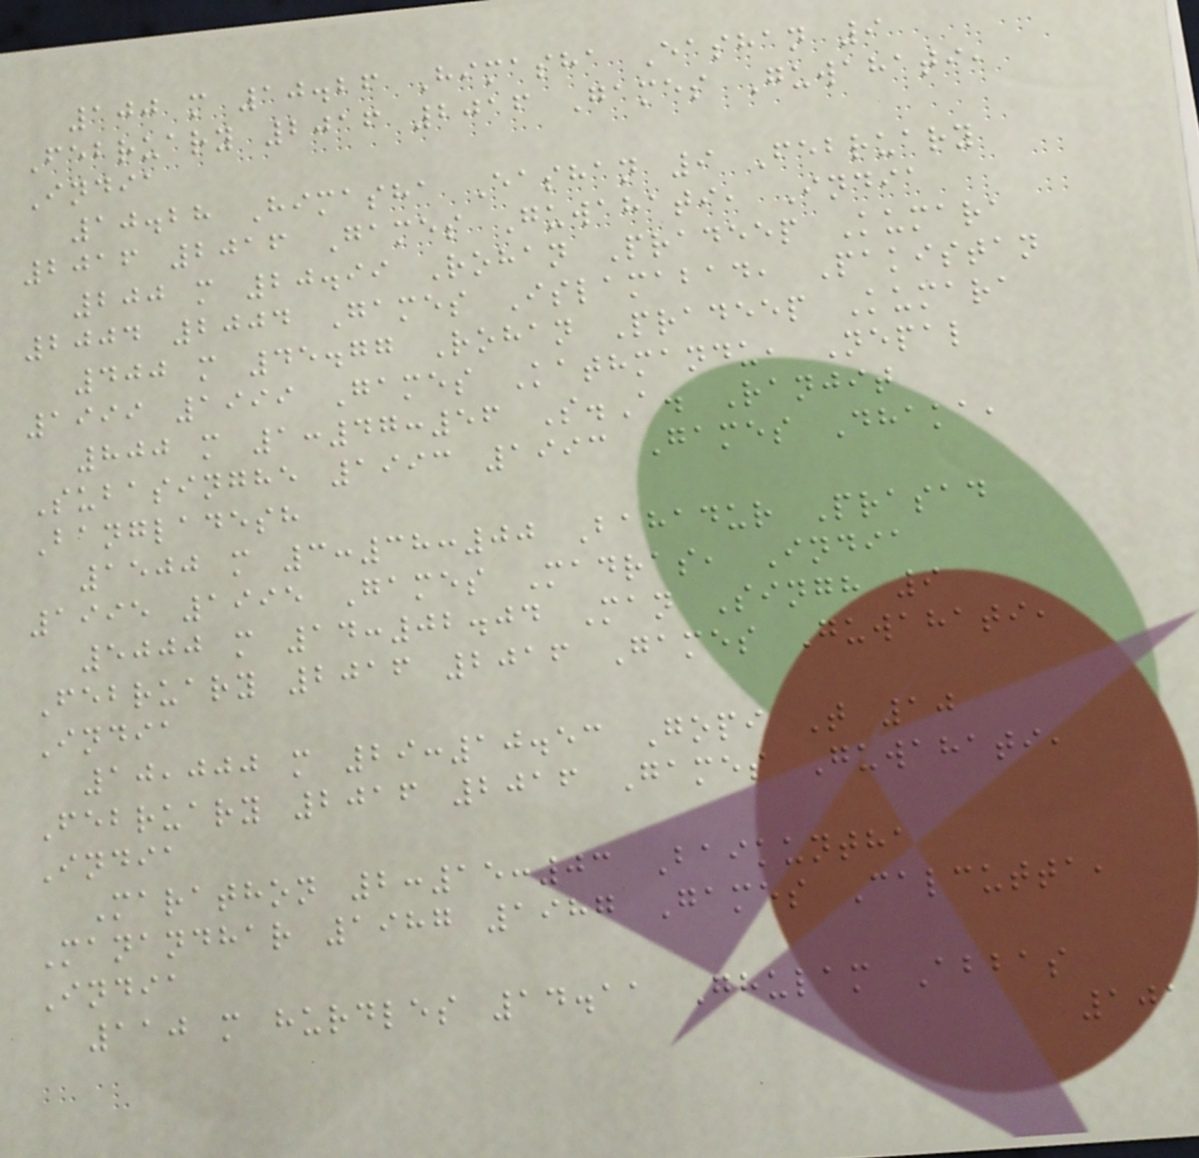100 m 10.26 Himasha Eashan 9
February 2016 2016 Games Guwahati,
India
10.28 Himasha Eashan 9 February
2016 2016 Games Guwahati, India
200 m 20.99 Rohan Pradeep Kumara
2004 2004 Games Islamabad, Pakistan
400 m 45.77 Rohan Pradeep Kumara
1999 1999 Games Kathmandu, Nepal
800 m 1:47:56 S.A. Ranjit
Subasinghe 1993 1993 Games Dhaka,
Bangladesh
1500 m 3:38:00 Bahadur Prasad
1995 1995 Games Madras, India
5000 m 14:02.04 Man Singh 9
February 2016 2016 Games Guwahati,
India
10,000 m 29:10.53 Gopi T 10
February 2016 2016 Games Guwahati,
India
Marathon 2:15:03 Baikuntha
Manandhar 1987 1987 Games Calcutta,
India
110 m hurdles 14.11 Ghulam Abbas
101
